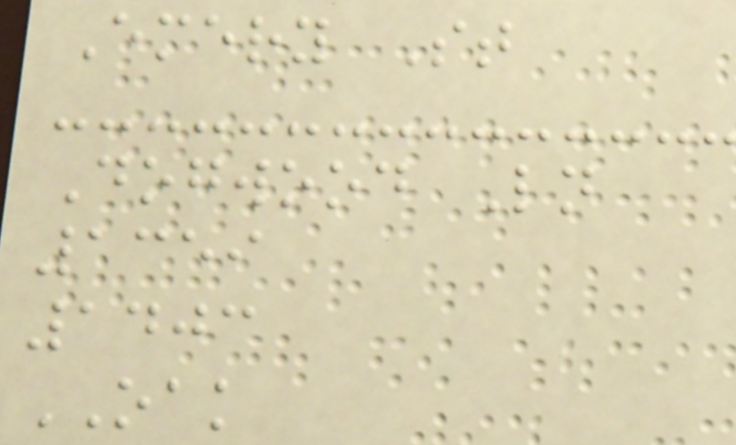Emery St
Dogwood Ln
1359
1403
OAK
